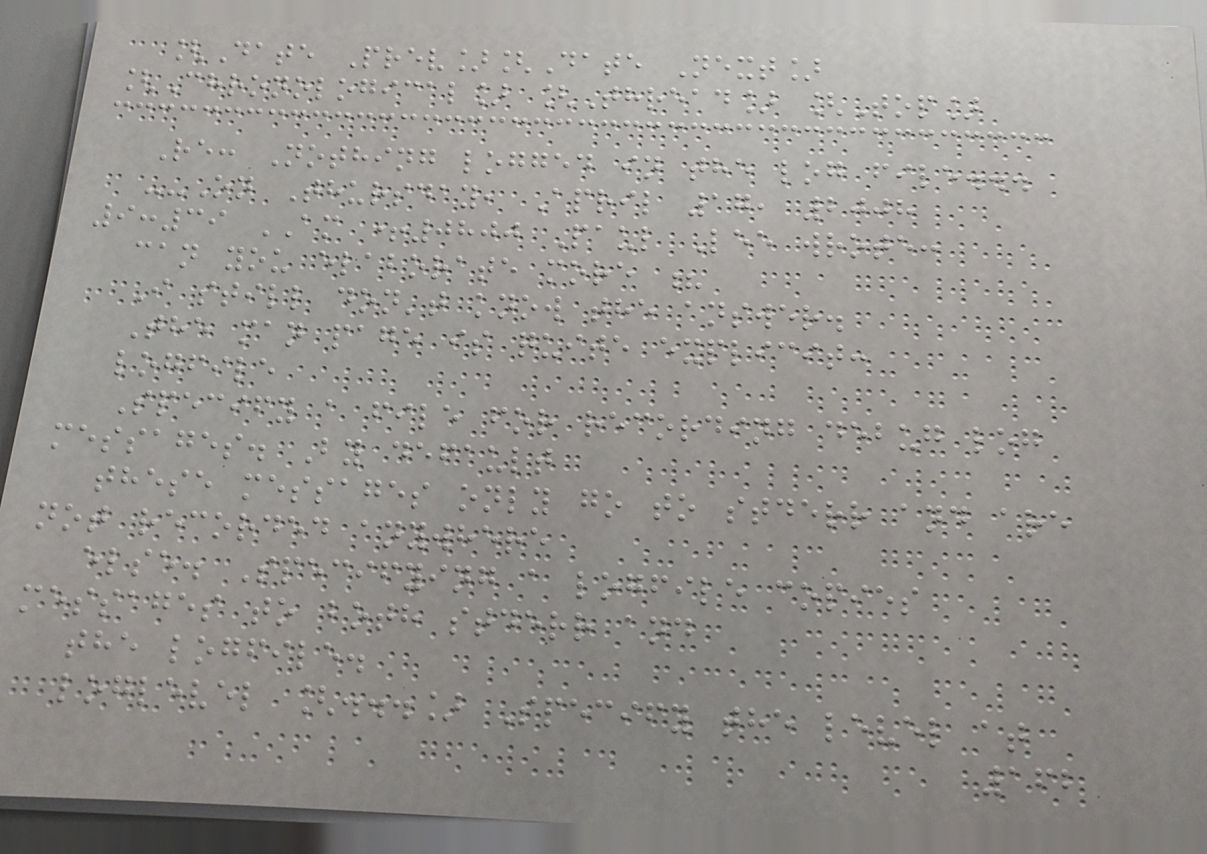[Date Prev][Date Next]
[Chronological] [Thread] [Top]
Re: Nothing logged in the log file...
--On Thursday, April 17, 2008
9:39 AM +0800 Paul Lee wrote:
can you elaborate more ?
I still don't know the answer.
The man page is quite explicit:
logfile
Specify a file for recording debug log
messages. By default
these messages only go to stderr and are
not recorded anywhere
else. Specifying a logfile copies
messages to both stderr and
the logfile.
loglevel [...] Specify the level at
162
